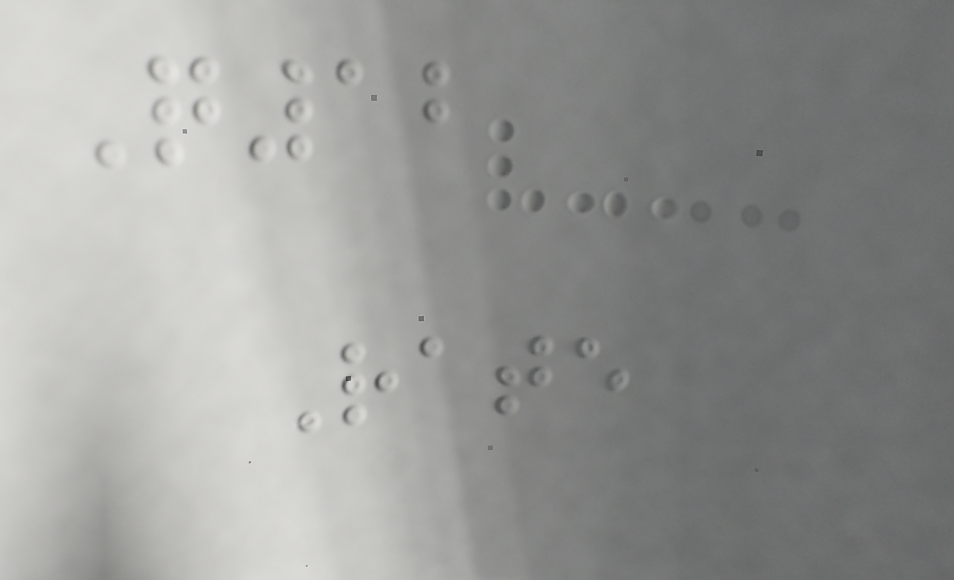Q12
Rate
